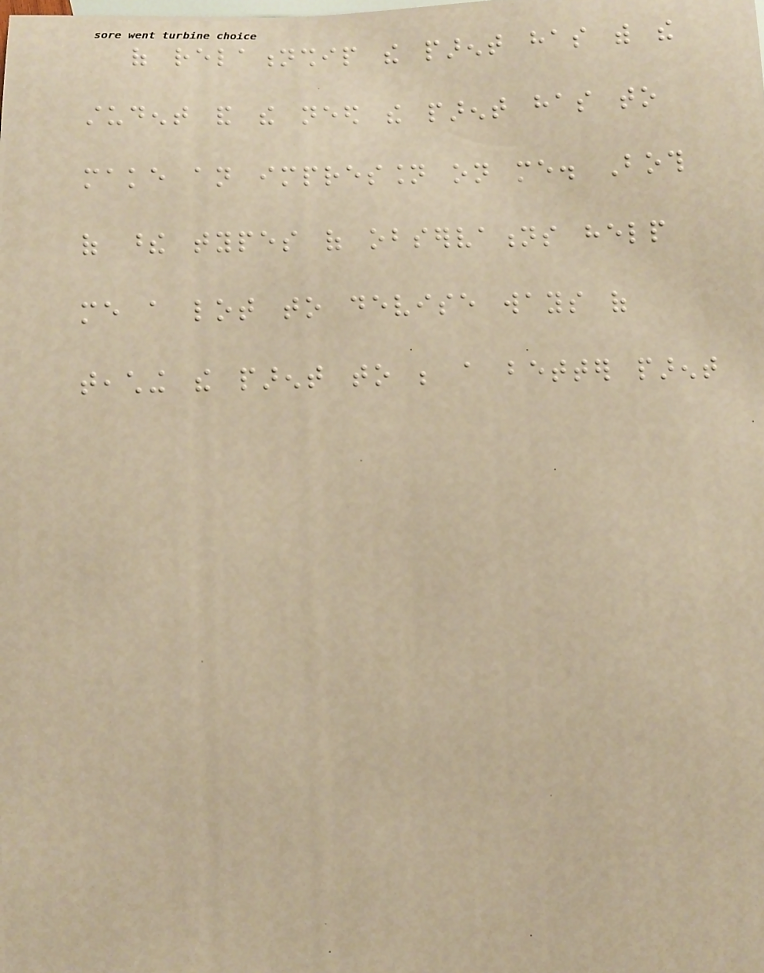of relationship the parent has with the
student and the need the parent has to
make an impression on me. Both
of these types of observations help
me a lot to devise ways of
teaching the parent to be a better parent
